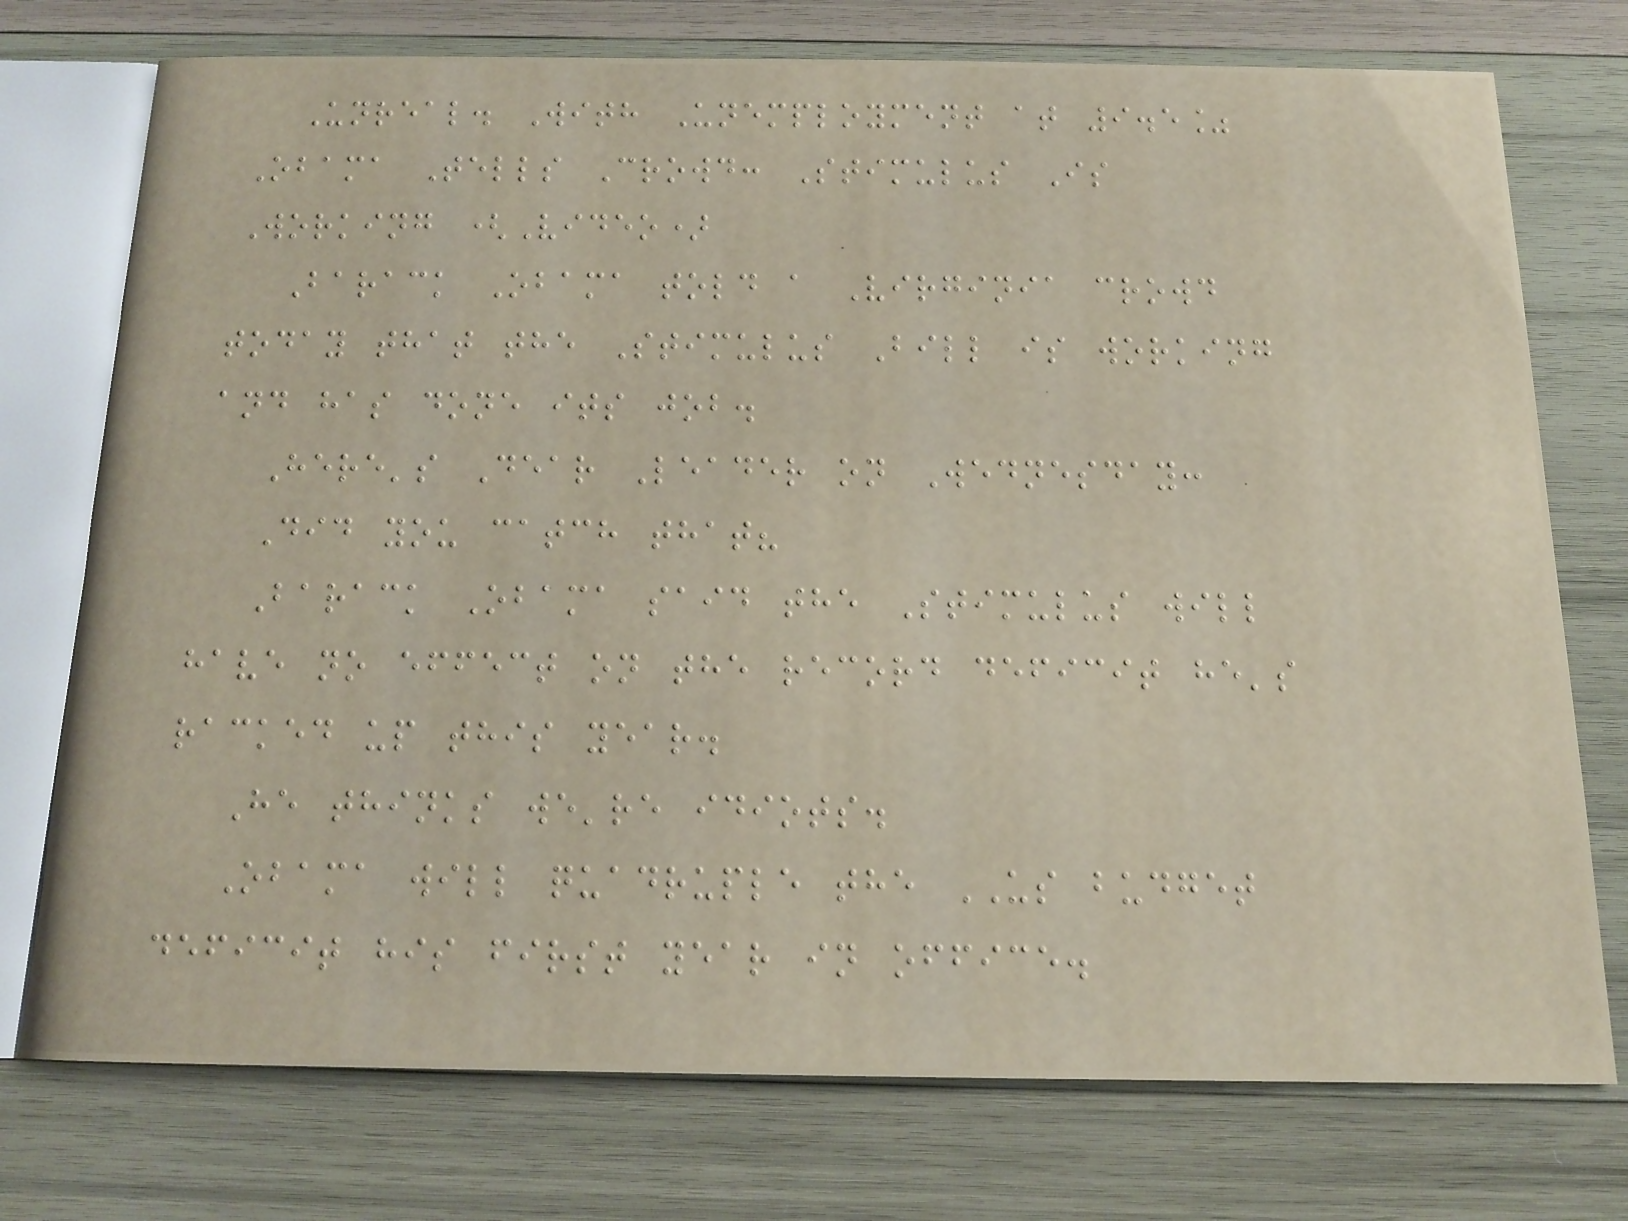Unreal. With Unemployment at 9.5%
Obama Tells Crowd: Stimulus Is
Working (Video)
Barack Obama told a Virginia crowd
today that the Stimulus Bill is working
and has done its job.
Here's Dear Leader on Wednesday:
Did you catch that?
Barack Obama said the Stimulus will
have no effect on the record deficit he's
racked up this year.
He thinks we're idiots.
Obama will quadruple the US budget
deficit his first year in office.
